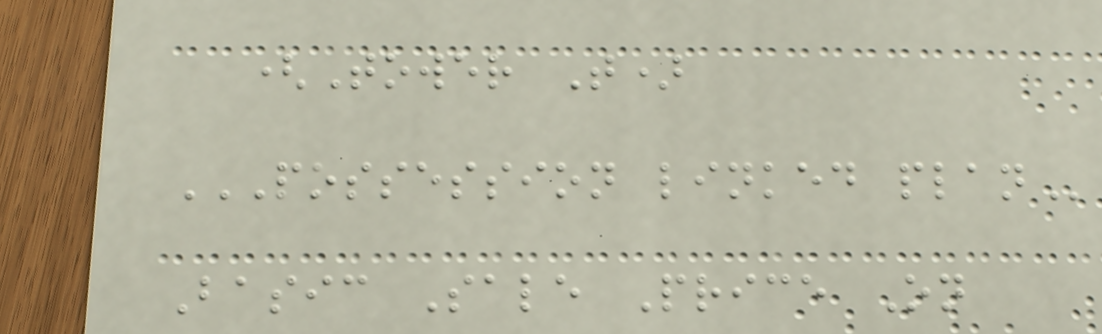(Tower T)
POSSESSION LINKED PLAN
Basic Sale Price On
